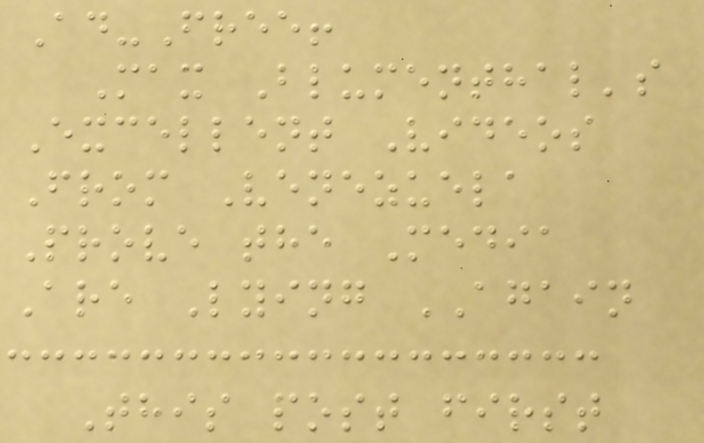Ad-Free!
Max Blumenthal's
Excellent Videos
From Venezuela
Prove the Media
Are Lying AGAIN
This post first
